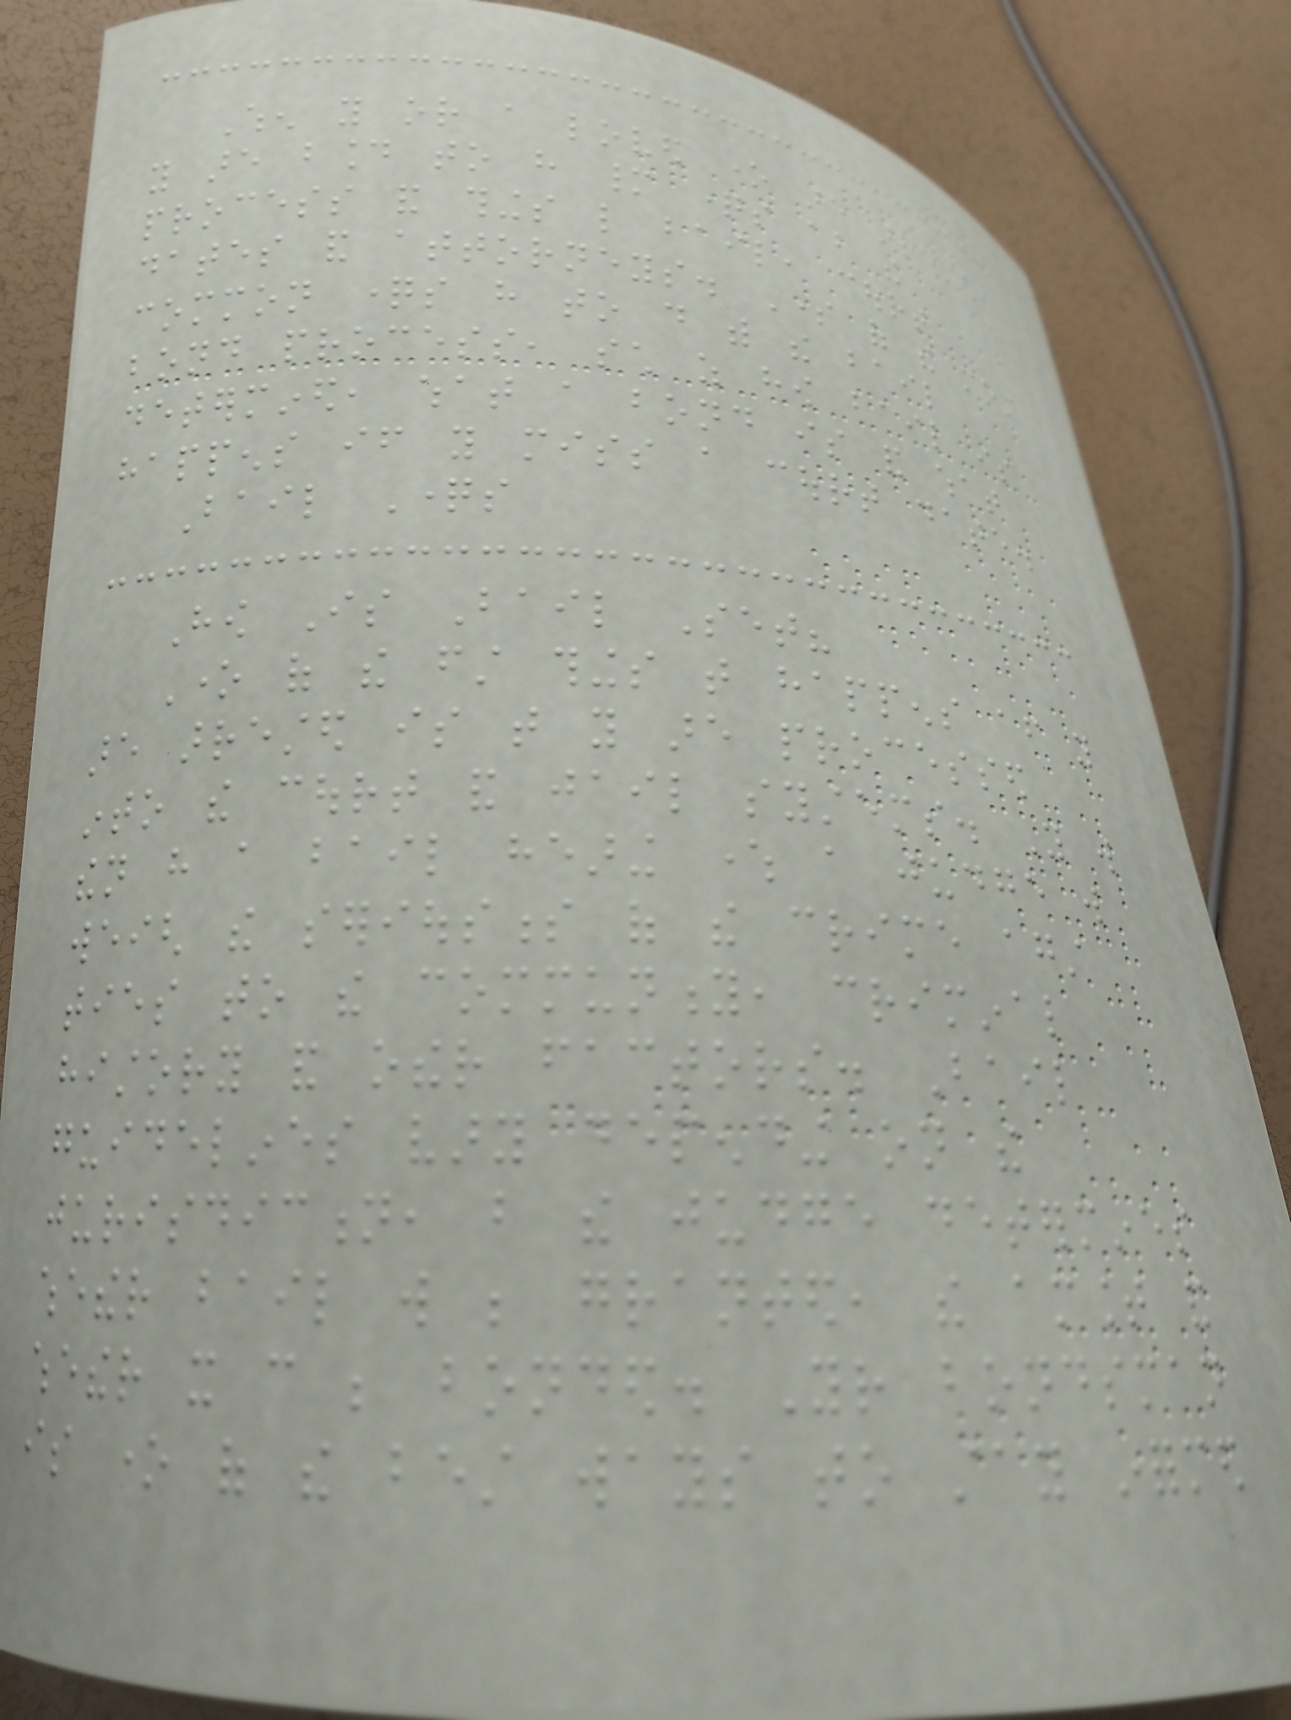When you or a loved one are arrested,
you are bound to have many questions about the
process and things like bail, court
dates and attorneys. Some of the most
common questions have to do with the bail
bond process, such as how bail is
determined, what a bond is and what
happens if you miss a court date.
Bail Questions
How Is Bail Set?
One of the first things that happens after you
are arrested is that you are processed
into the court and jail systems. You will
then have a bail hearing where a judge will
weigh the seriousness of the crime against
ties to the community, criminal
history and other factors. Bail
guidelines vary depending on the
jurisdiction, but the judge determines
whether bail will be granted, the amount and
whether it can be bonded. Your bondsman
is one of the best ways to stay informed
